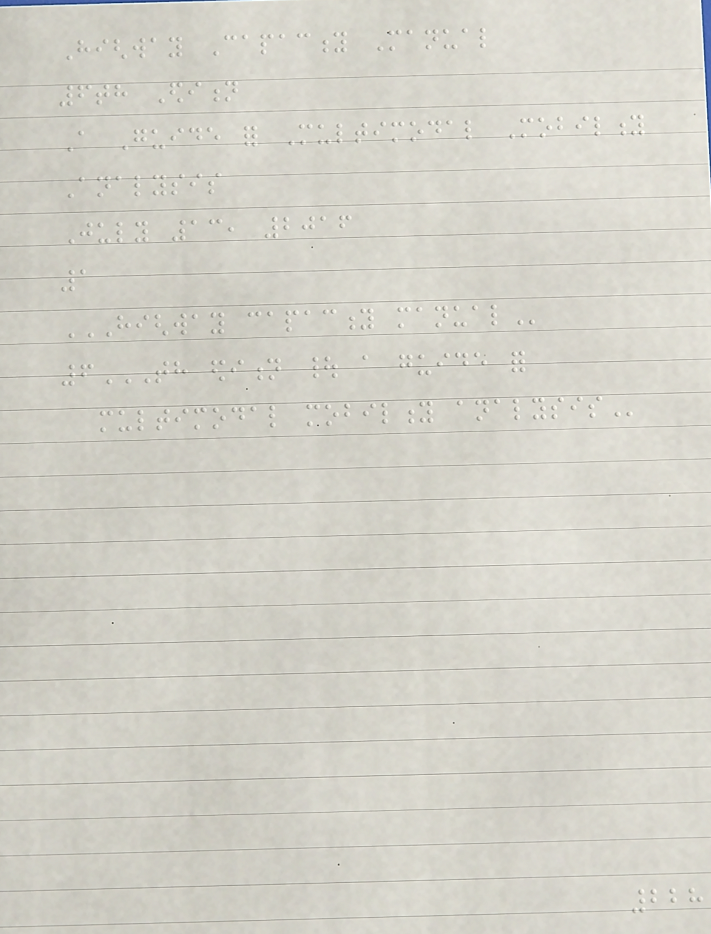Highway Capacity Manual
6th Edition
A Guide for Multimodal Mobility
Analysis
July 13, 2016
1
HIGHWAY CAPACITY MANUAL
6TH EDITION | A GUIDE FOR
MULTIMODAL MOBILITY ANALYSIS
228
